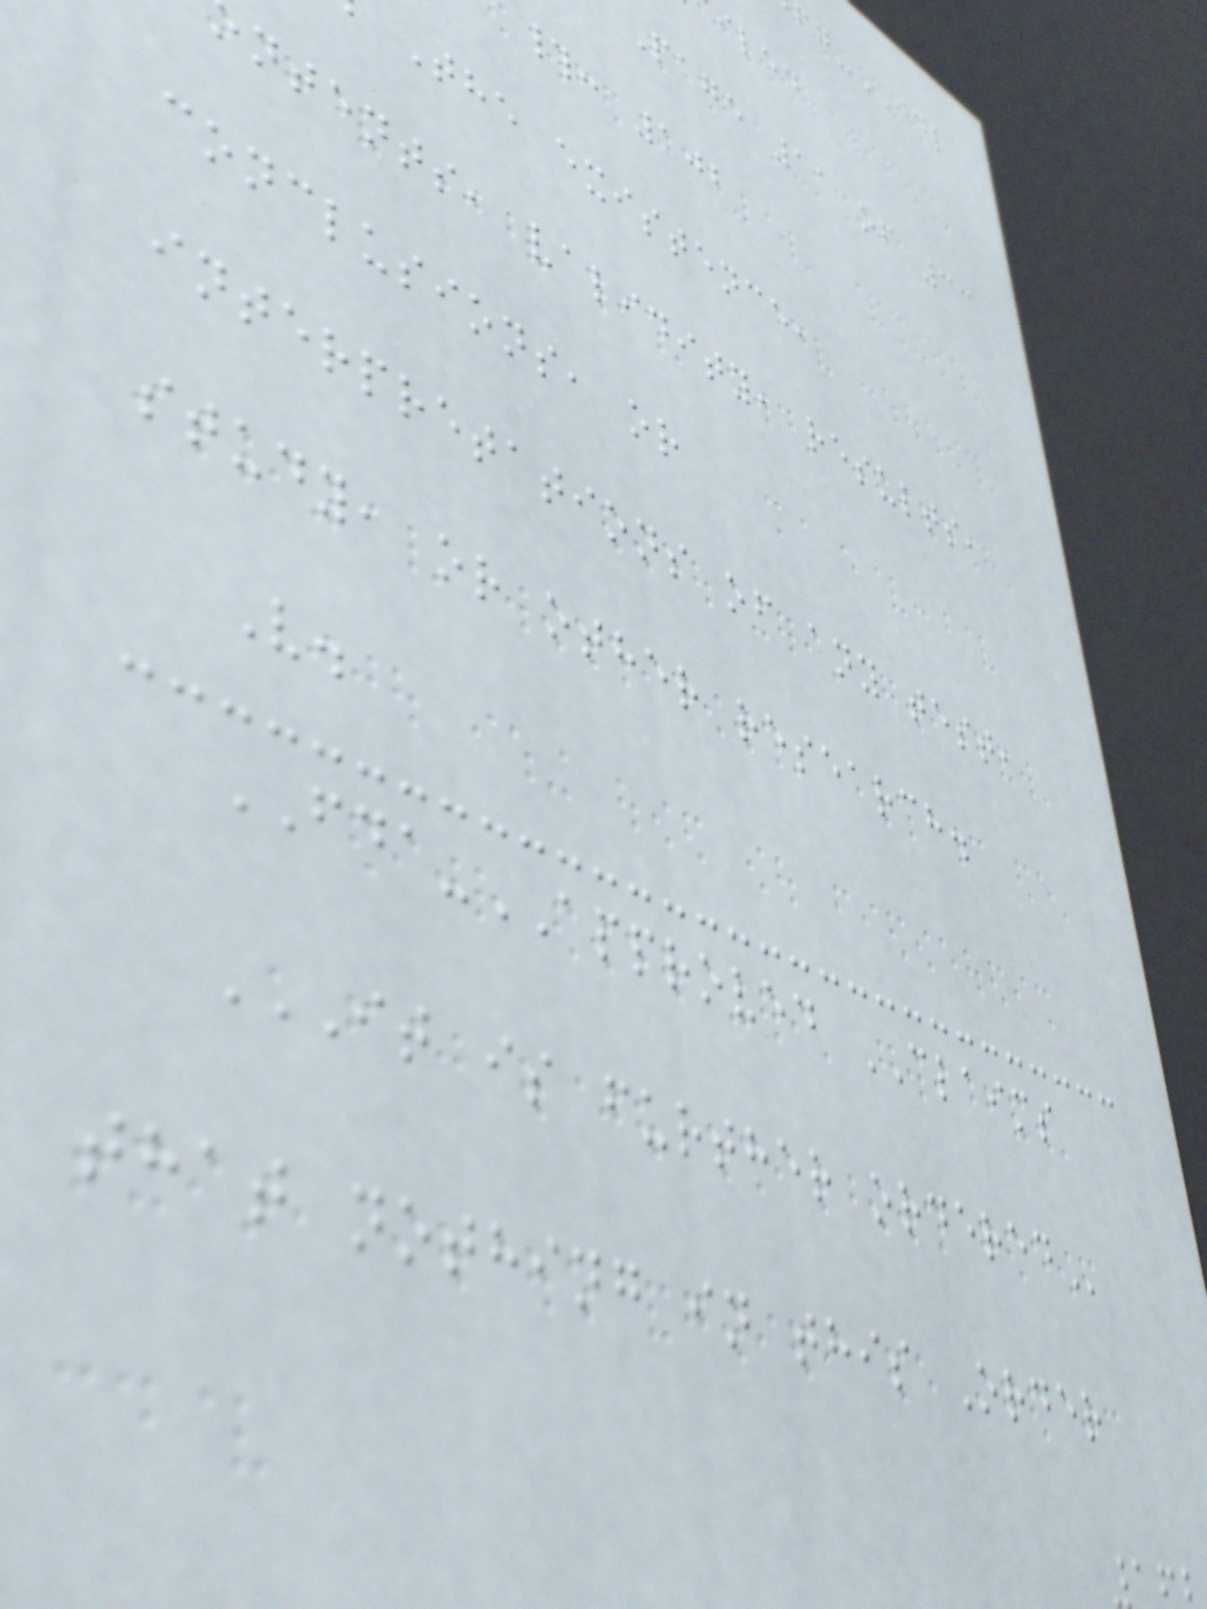Page 11 of 33
#: 102
The existence,
ntents, validity, results,
conclusions, or
interpretations of any test,
study, or other research.
V.
FDA-APPROVED CLAIMS
IT IS FURTHER ORDERED
that nothing in this Order
